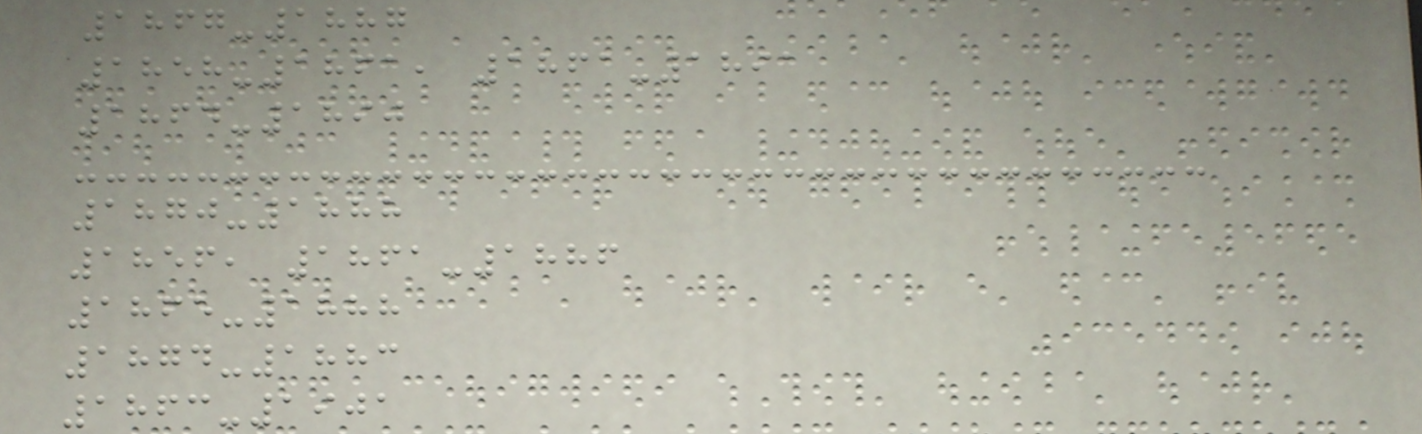1867-1887
1858-1861, 1861-1891
1864-1890
1870-1888
1856, 1861-1886
1865-1888
1874-1883
1863-1901
